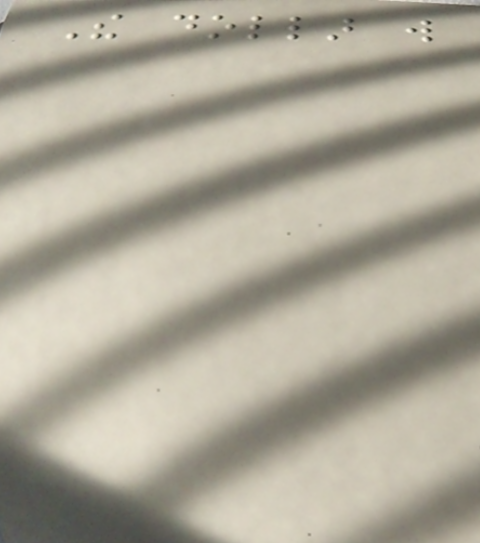The dollar will
